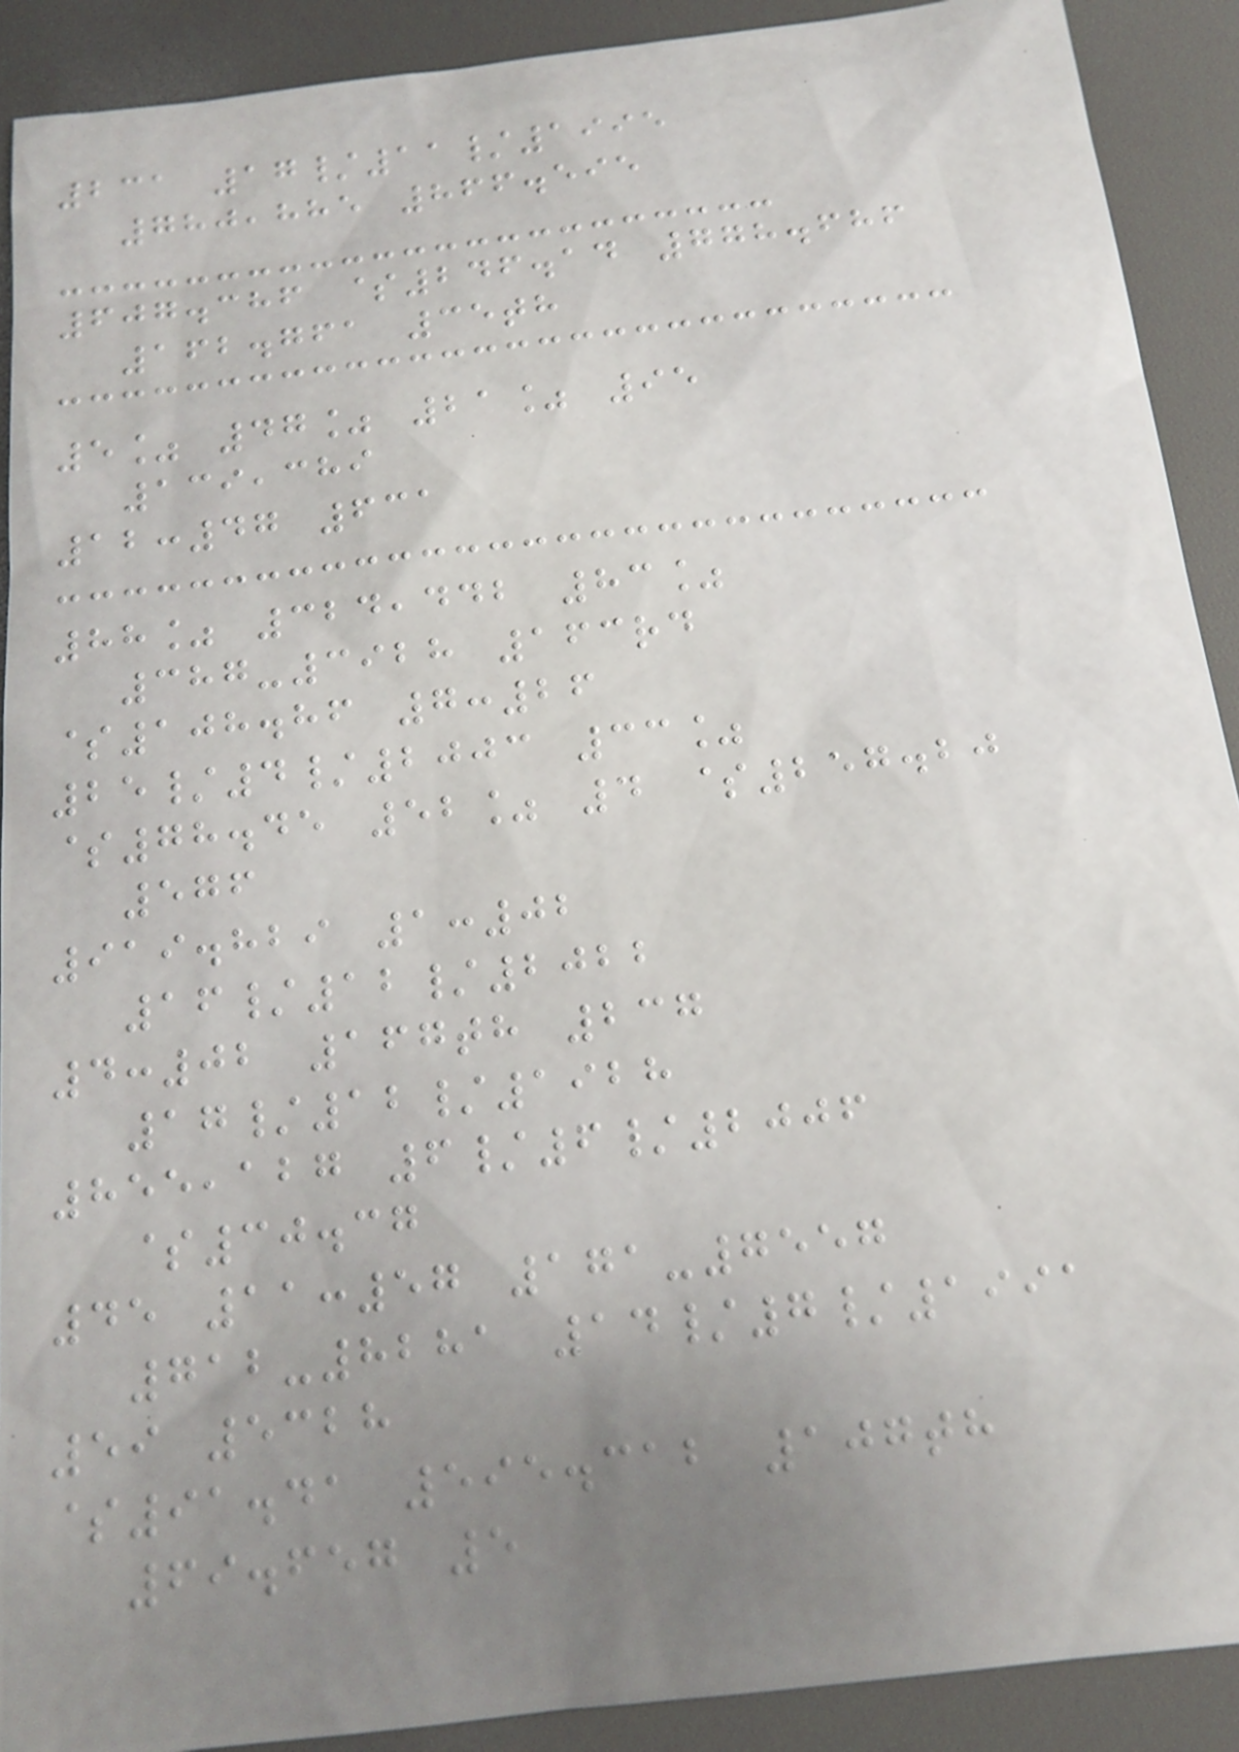231 17/11/1995
780,885 866.595
607.386 $246.14 778.686
162.761 35th
5% 47% 21% 95
139,389
12:47 631
88% 324,442 83%
387-3928 163rd
$108.86 7:26
25/4/2003 33%
$78.45 52% 4 $257.20
576
919.829 1:02
16/12/2022
4:02 167th 237
17/12/1928
855,127 6/6/2006
$30.37
45 11:57 171-7557
712-8281 14/7/1991
59 5328
$91.41 595.312 107th
69.657 5
